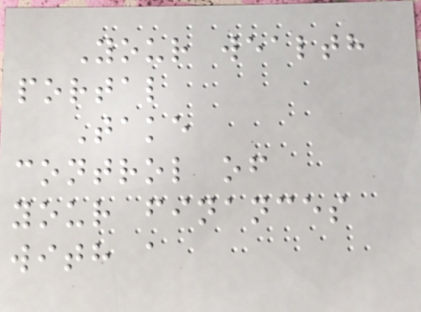Your wealth
portal
Take
control of
your finances
with a
